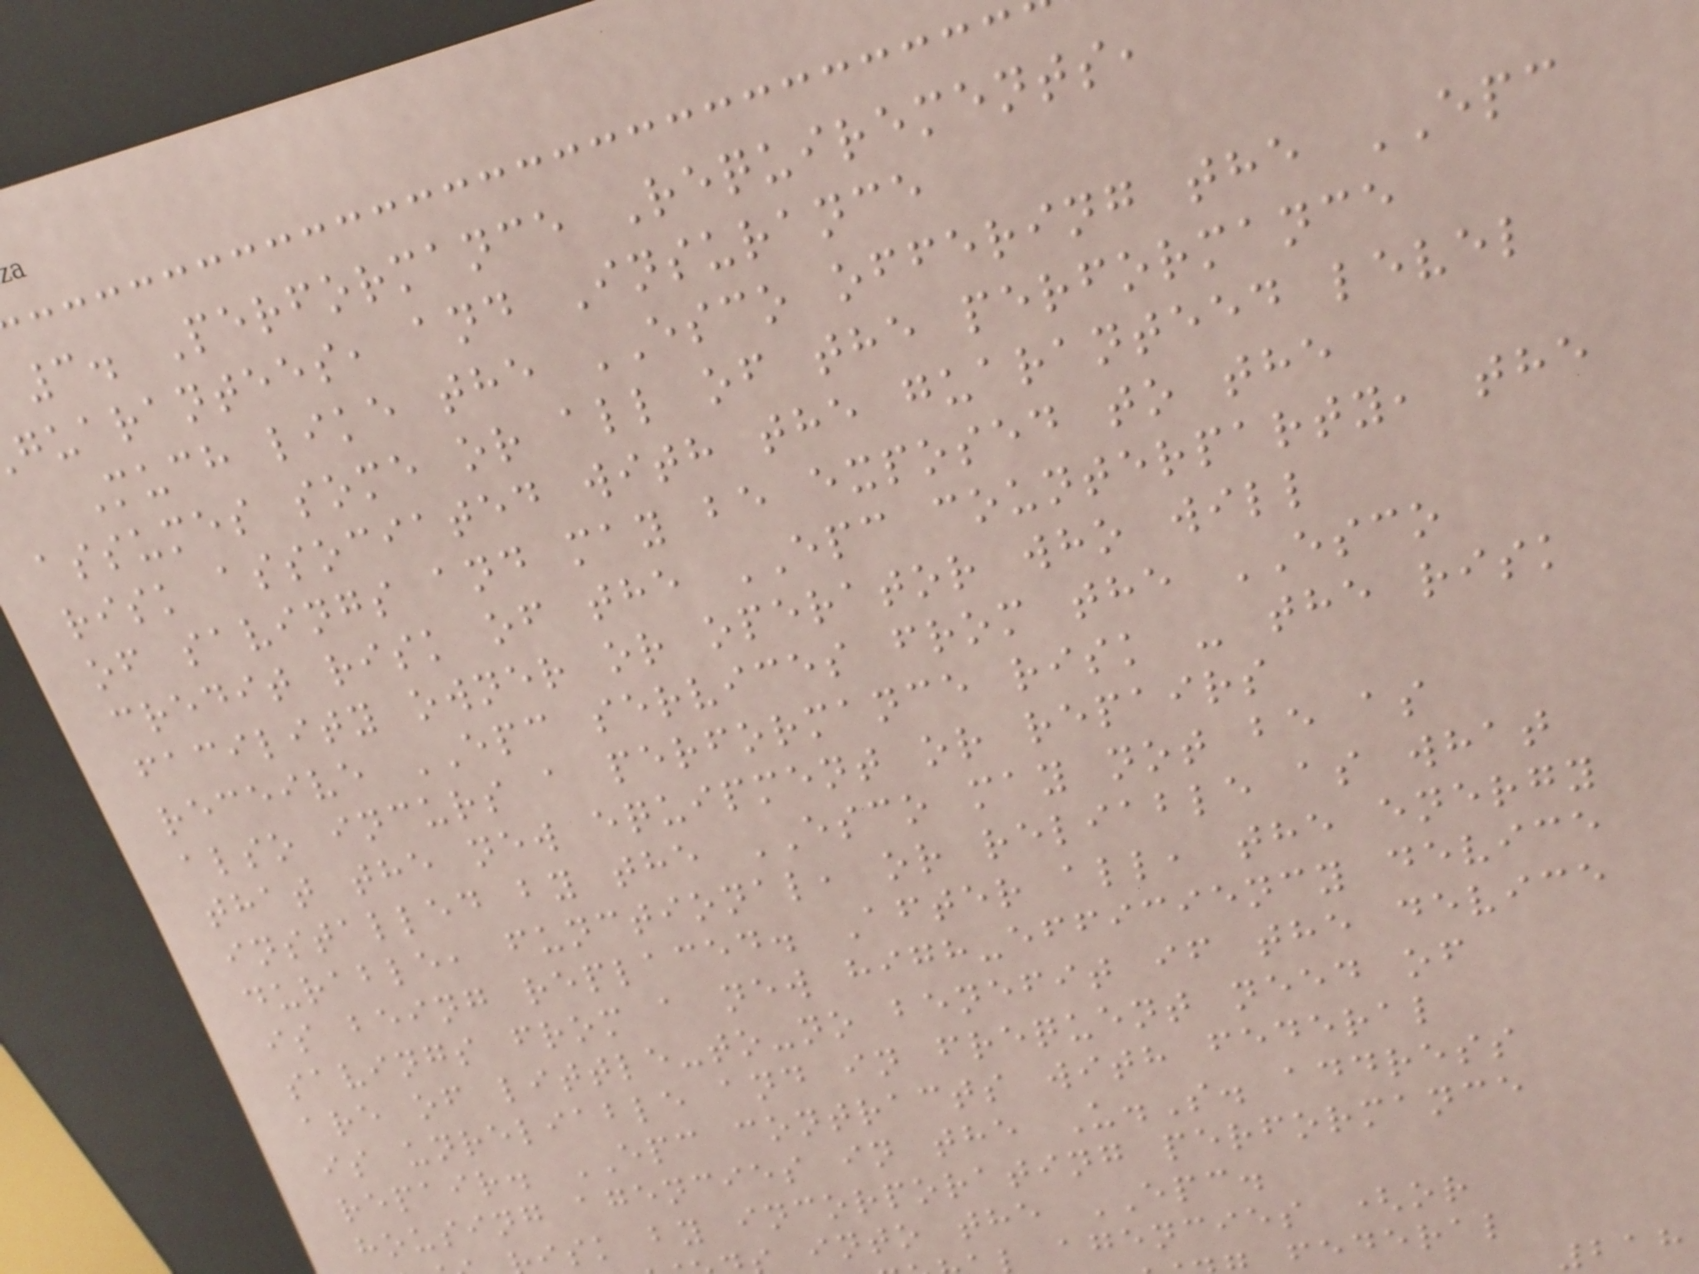3. Performance Requirements,
guarantees, and Insurance
Much like the ESCO offering the EPC
assumes some or all of the performance
risk associated with the guaranteed level
of savings and may be exposed to the
credit risk of the EPC counterparty, the
facility owner or operator who will
receive EPC services from the ESCO
also incurs a performance risk - the risk
that the new equipment or repairs
installed by the ESCO may not be as
durable, functional, or reliable as what
is being replaced. After all, the energy
savings from a new high-efficiency device
are of little-to-no benefit if the device
is unreliable and in frequent need of
repair. EPC contracts with federal
housing agencies in the U.S. address
isk by incorporating performance
into the EPC.
agencies (or
218
